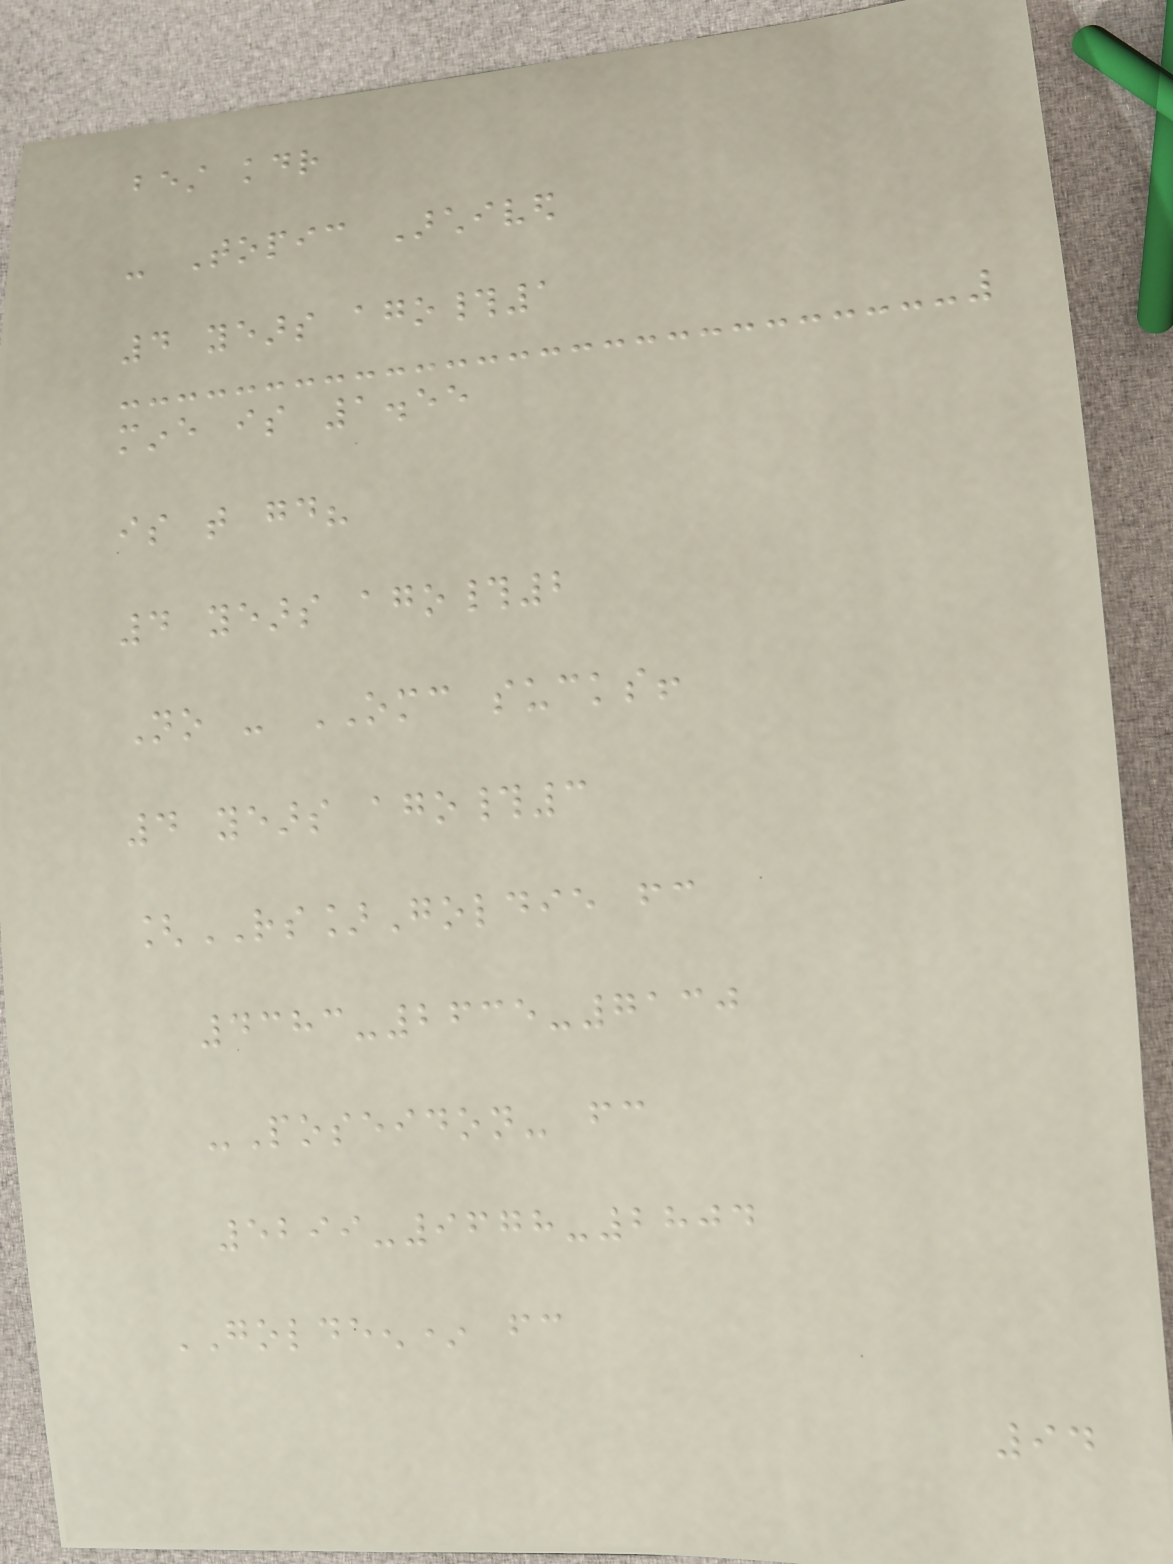best kdr
- Topic Archived
4 years ago#1
mine is 1.55
is that good?
4 years ago#2
No - OMC sucks!
4 years ago#3
[RS]Goldie fc
4383-2635-7130
-Poseidon- fc
5299-9678-2804
GOLDEEN* fc
94
